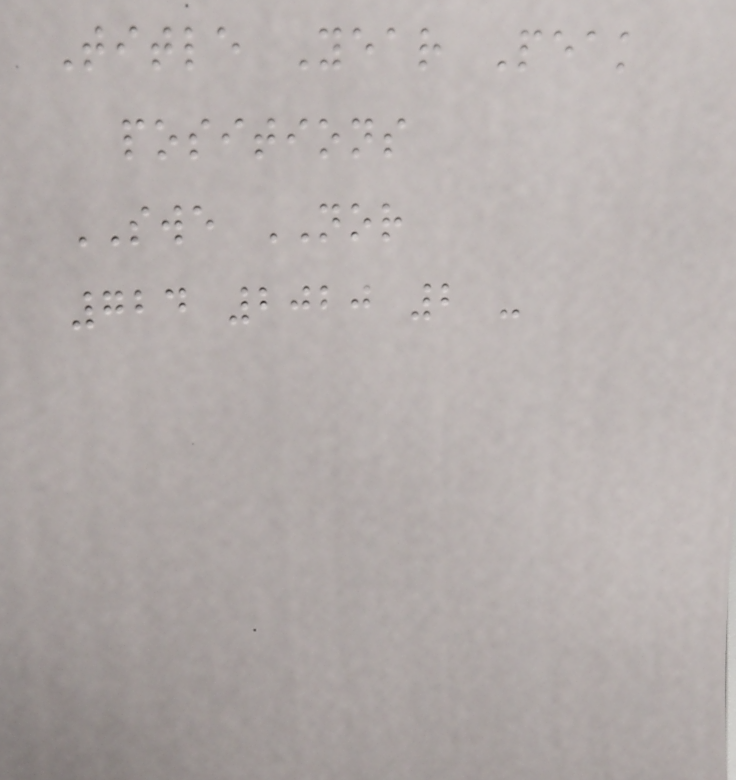Title Year Peak
positions
SWE NOR
724 2020 2 -
